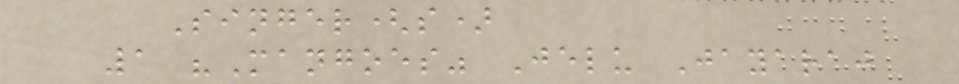Singer(s)
1 "Mangoes" Jelu Jayaraj
